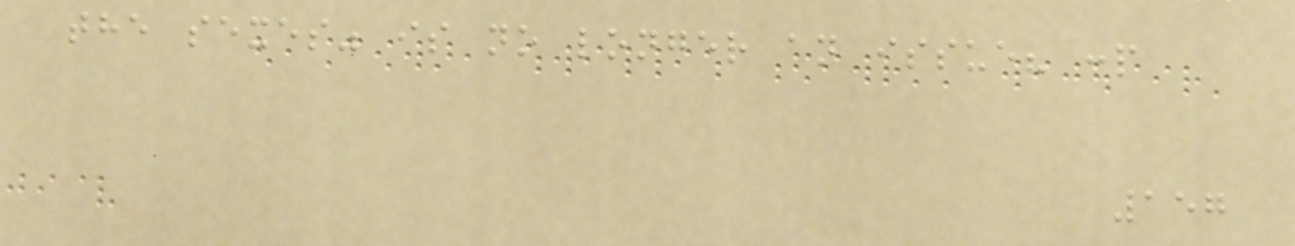the sexes" is no longer an issue? :p
157
